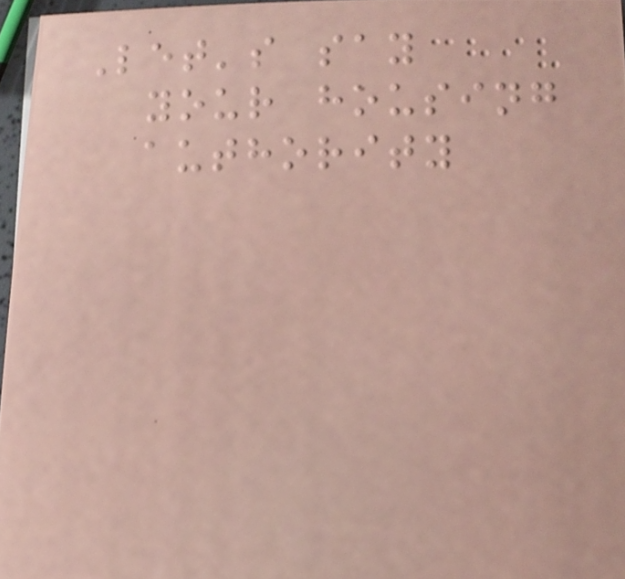Let's say
your housing
authority
